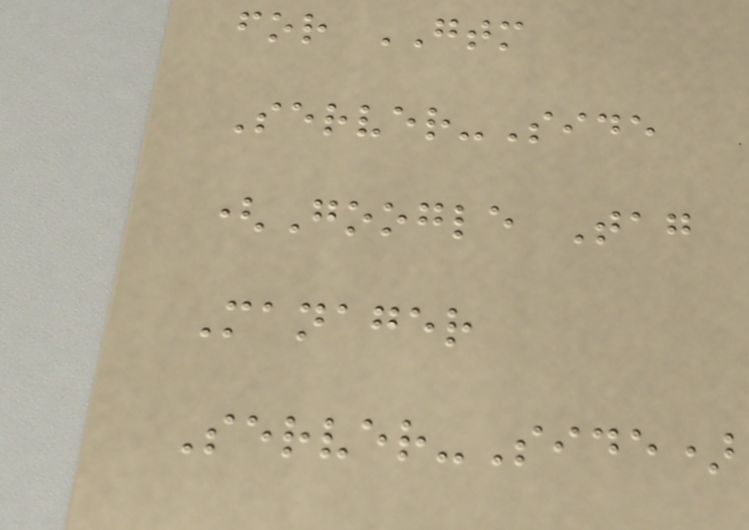for GTM
Server-Side
(Google Tag
Manager
Server-Side)
